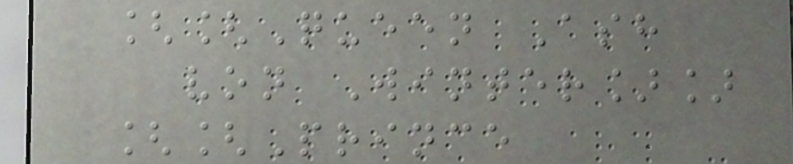[[Queen Ash
von Winter]]
[[Prince
